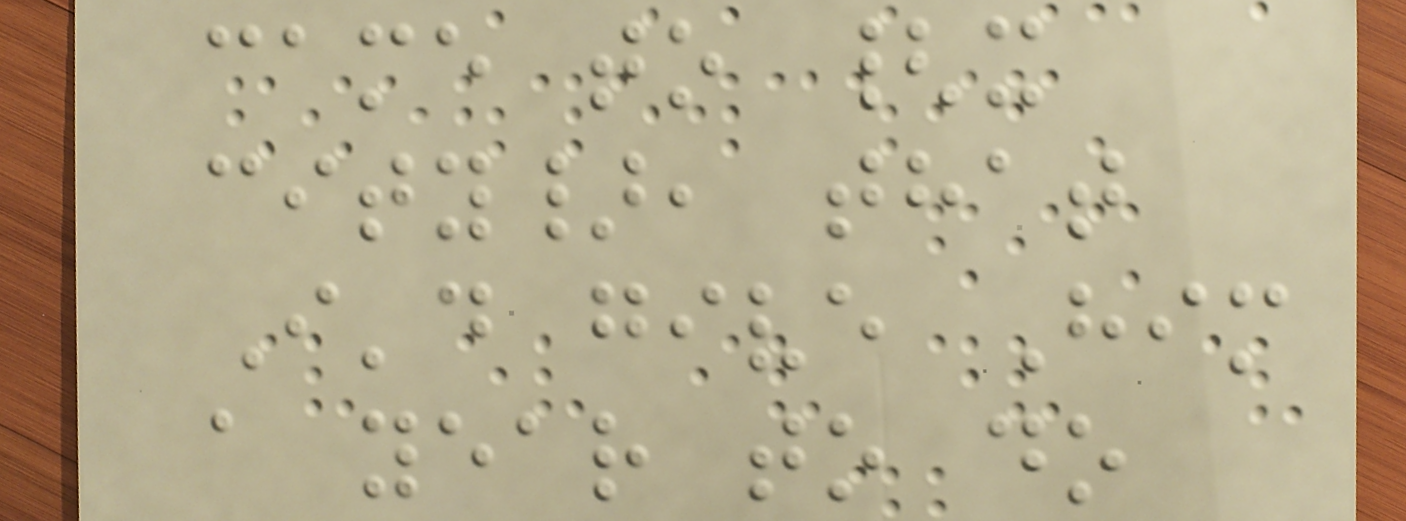came to {x
city}, that
I'd give Him
a year to do
